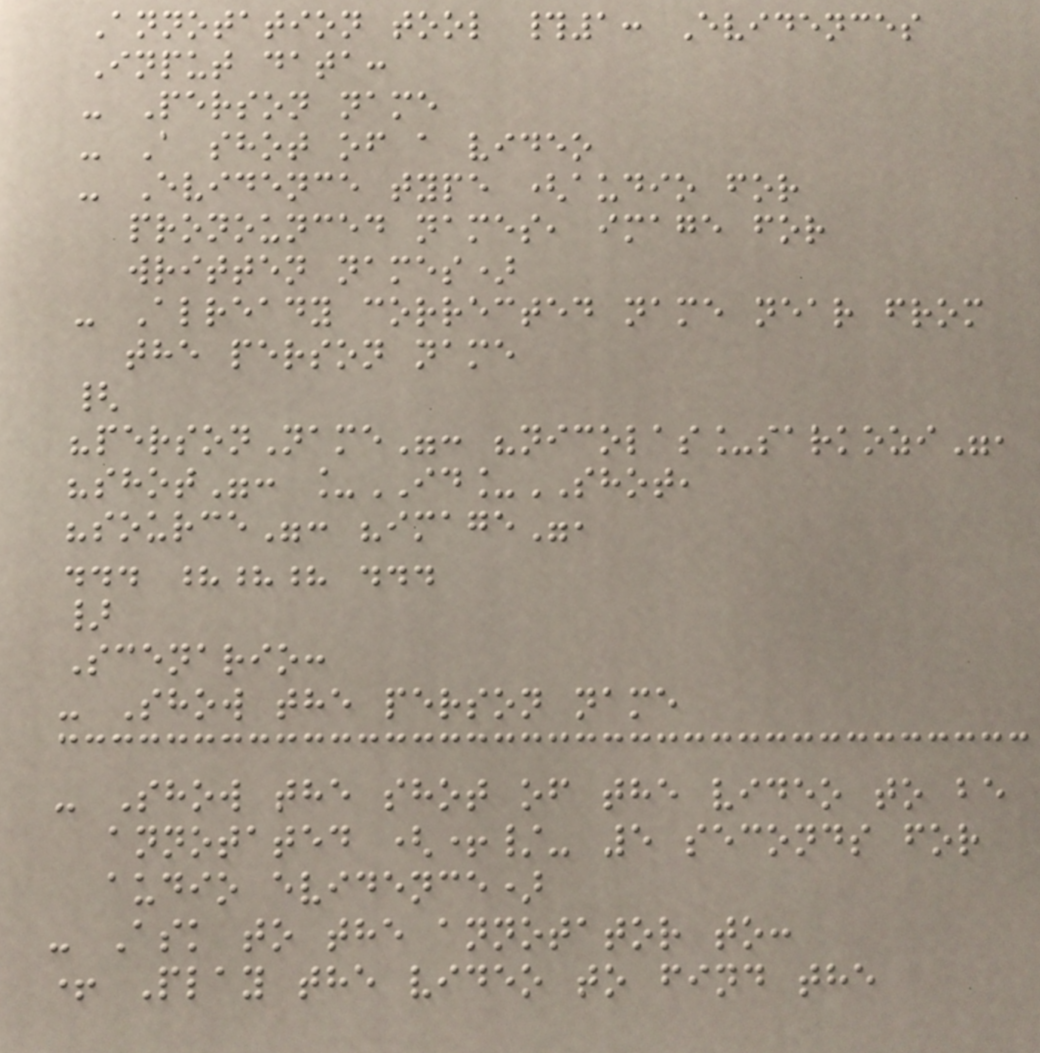Annotation tool #1: Evidences
Input data:
- Person name
- A shot of a video
- Evidence type (audio for
pronounced names, image for
written names)
- Already corrected name near from
the person name
{
"personName": "nicolas_sarkozi",
"shot": _ID_SHOT,
"source": "image",
... ??? ...
}
Scenario:
- Show the person name
- Show the shot of the video to be
annotated (+/- 5 seconds for
audio evidence)
- Ask to the annotator to:
+ Play the video to find the
